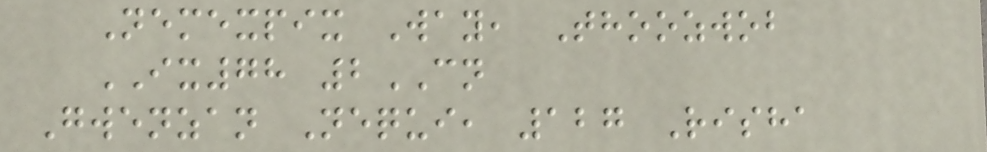Nemexpix Way, Thoozwob
IX78 2CN
Gwenzan Nequi, 127 Risha
